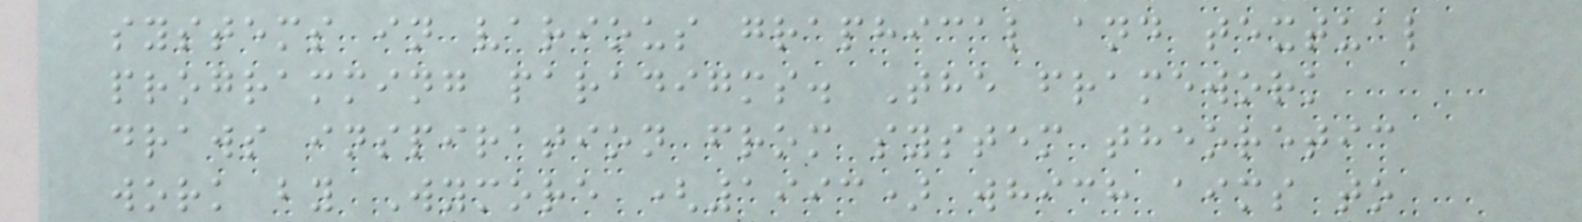systems in various graphical and textual
programming paradigms. The framework
draws inspiration from system theoretic
work by Wymore (1993) which aims to
